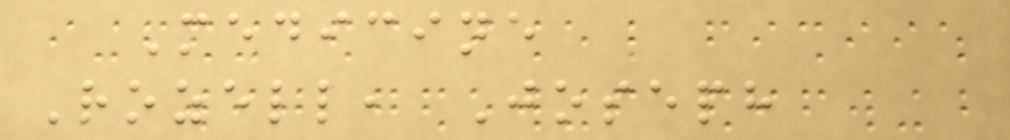Medicine
Rozell, Joseph
